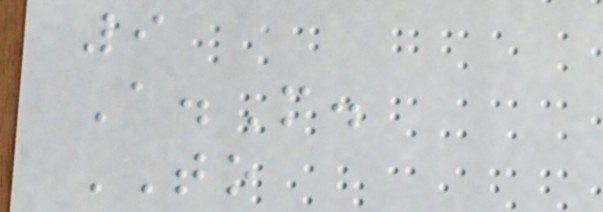9
A.M.
TO
